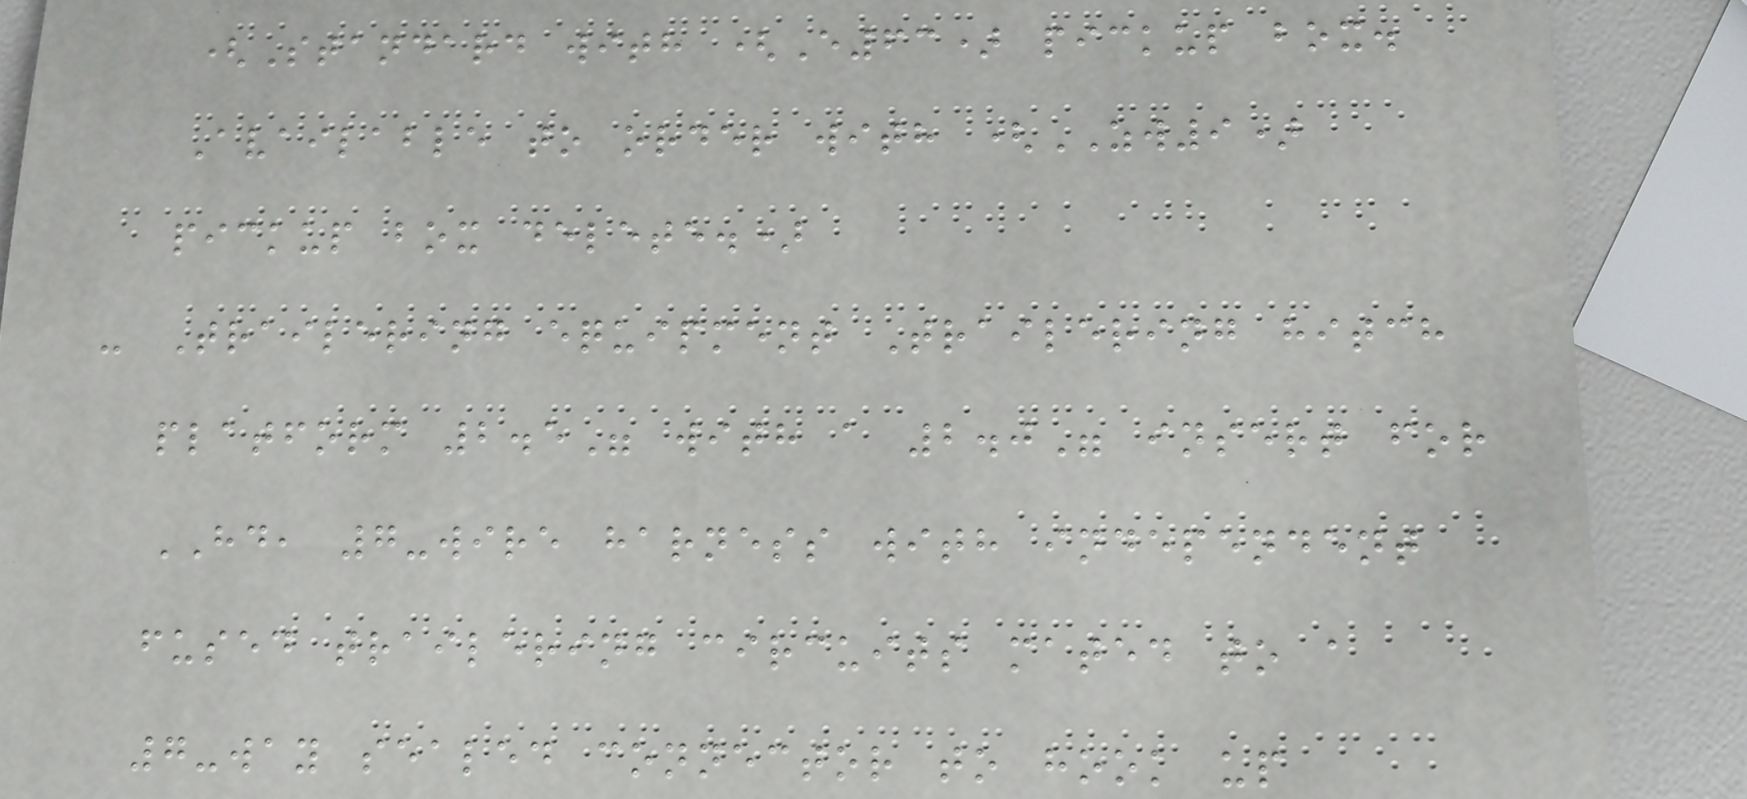(Standard with (E63) pickup box.
Available to order with (ZW9)
pickup box delete.)
- Trailering equipment Trailering hitch
platform 2.5" with a 2.0" insert for
HD, 7-wire harness with independent
fused trailering circuits mated to a
7-way sealed connector to hook up
